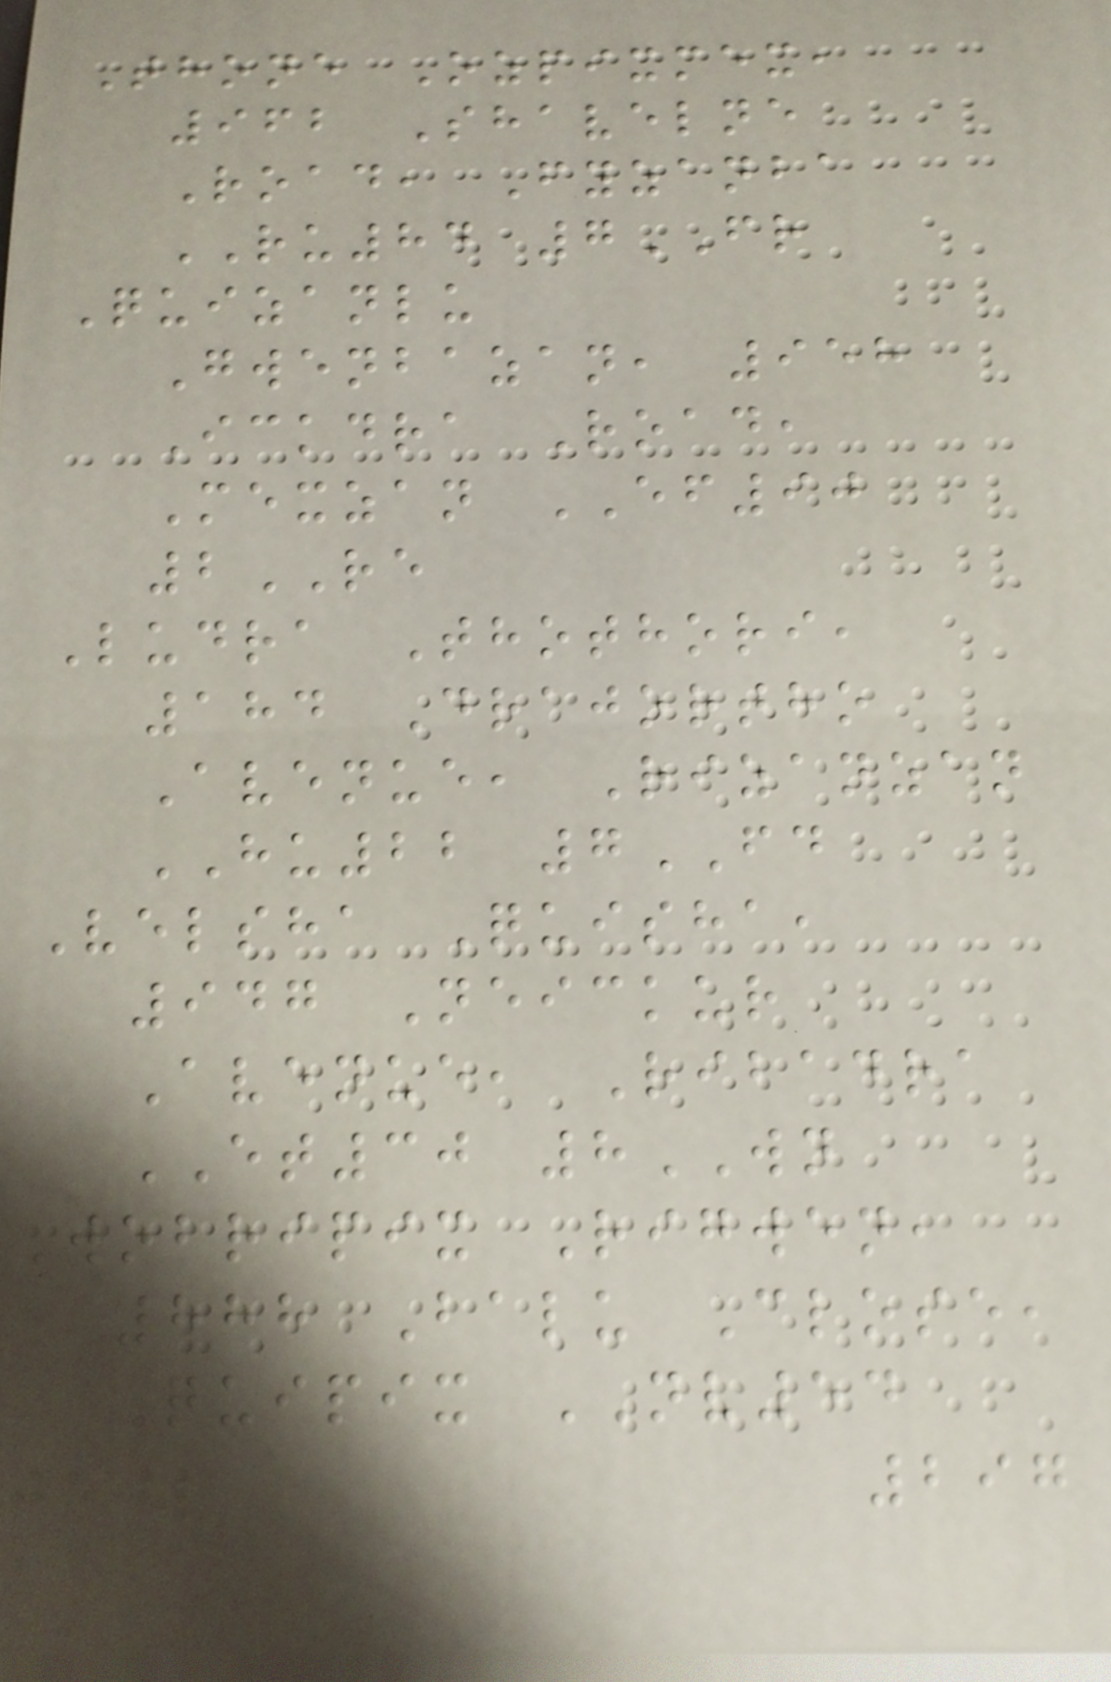Thone Ozpixmex,
962 Shavelne
Road, Fyzanba
RU84 7FR
Quizanlu
Gwenbazan, 958
Ickdra Road,
Mexzan EF90
2RE
Ludra Thothori,
184 Drajortho
Avenue, Rizanzan
HU22 7FD
Velsha Quisha,
947 Neickur
Avenue, Ribadra
ET30 8WN
Wobripix Rigwen,
888 Balu Close,
Quipix NV54
297
